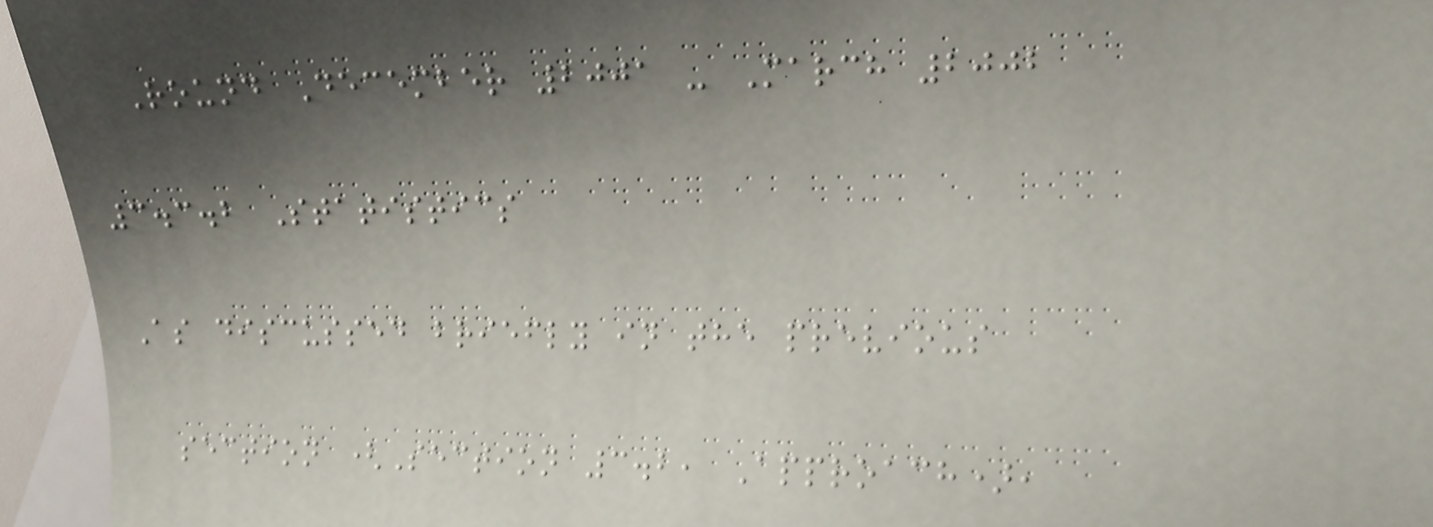Round December 2001 - March 2002
3.3.2 Statistics
As discussed briefly in the previous
section (Section 3.2, Approach),
